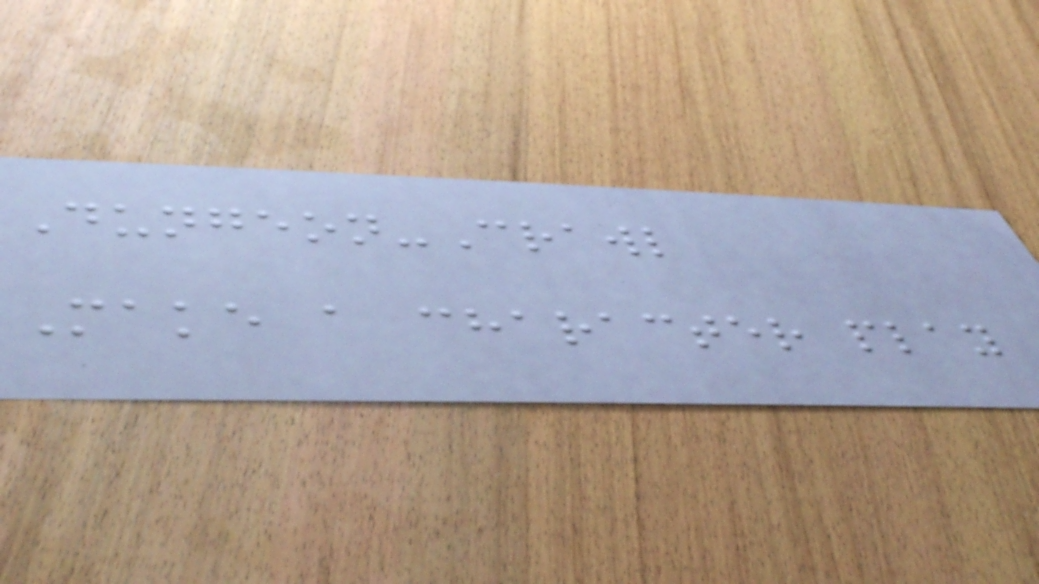Dungeon-Crawl
Make a character play
